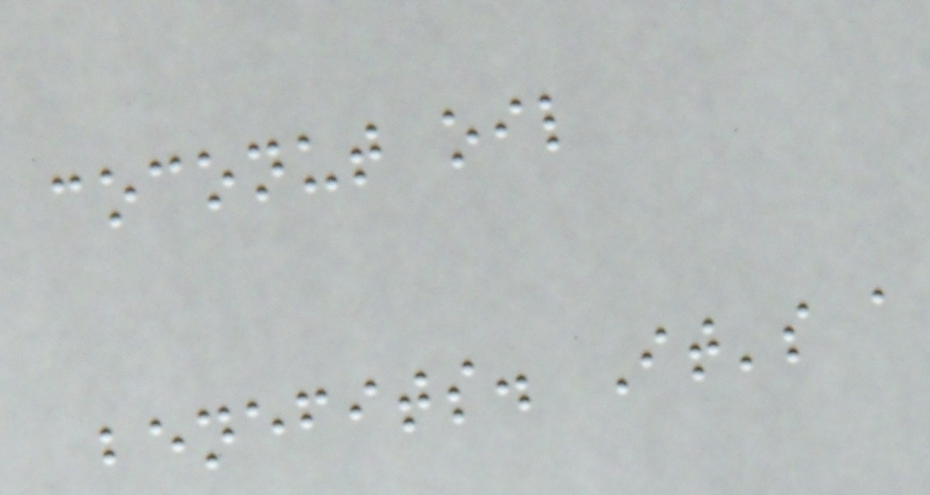coconut oil
benefits. It's a
